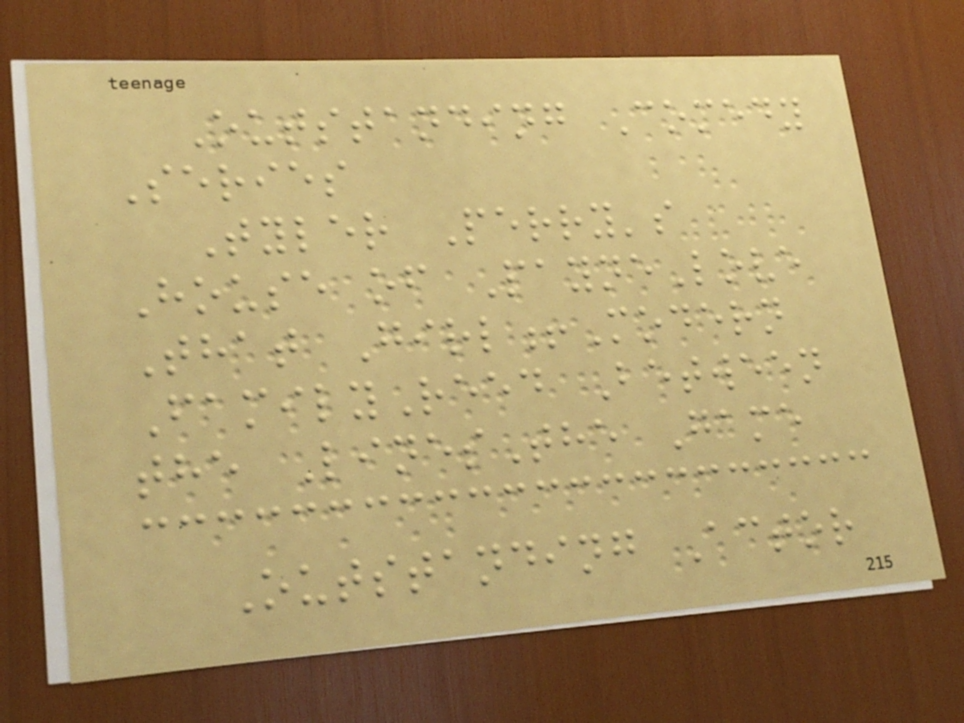Outstanding Comedy
Series
Tyler Perry's
House of PayneLove
That Girl!Modern
FamilyReed Between
the LinesThe Game
Outstanding Actor
